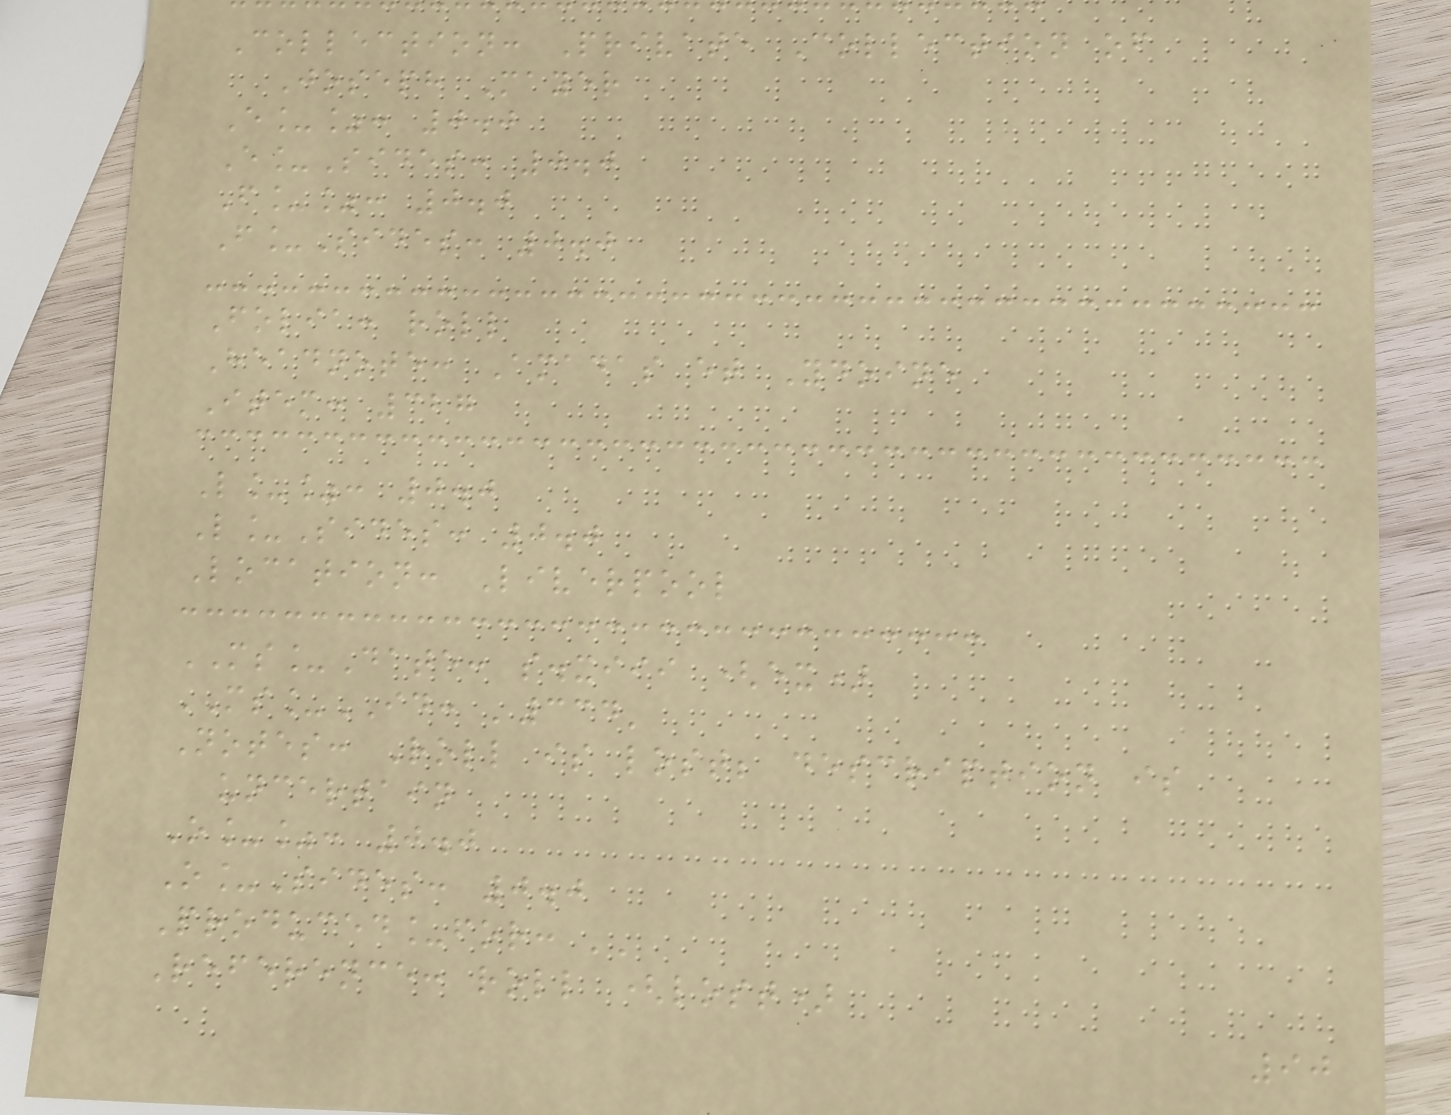Collection: Private Collection of
Joseph Mayer
E_%: 0.0
E_Sides: 0.0
F_%: 0.0
F_Sides: 0.0
Folia: roll
Headnote: Amadas et Ydoine
Item: 327
L_%: 0.0
L_Sides: 0.0
Location: Liverpool
MS_Date: s.xiii (ex)
MS_ID: '334'
Notes: Roll is lost; description is
uncertain
O_%: 0.0
O_Sides: 0.0
Produced_for: ''
Reference: roll (lost)
90
